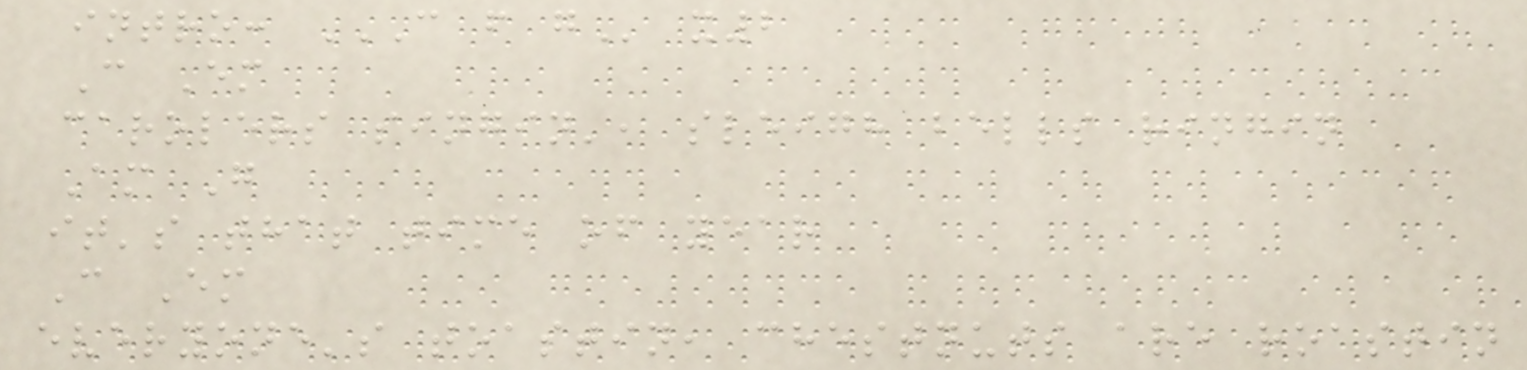intro: C F G x2
C Em
carolers singin', sleigh bells ringin
Am G
it's that time of year
C Em
everyone's toastin, chestnuts are roastin
